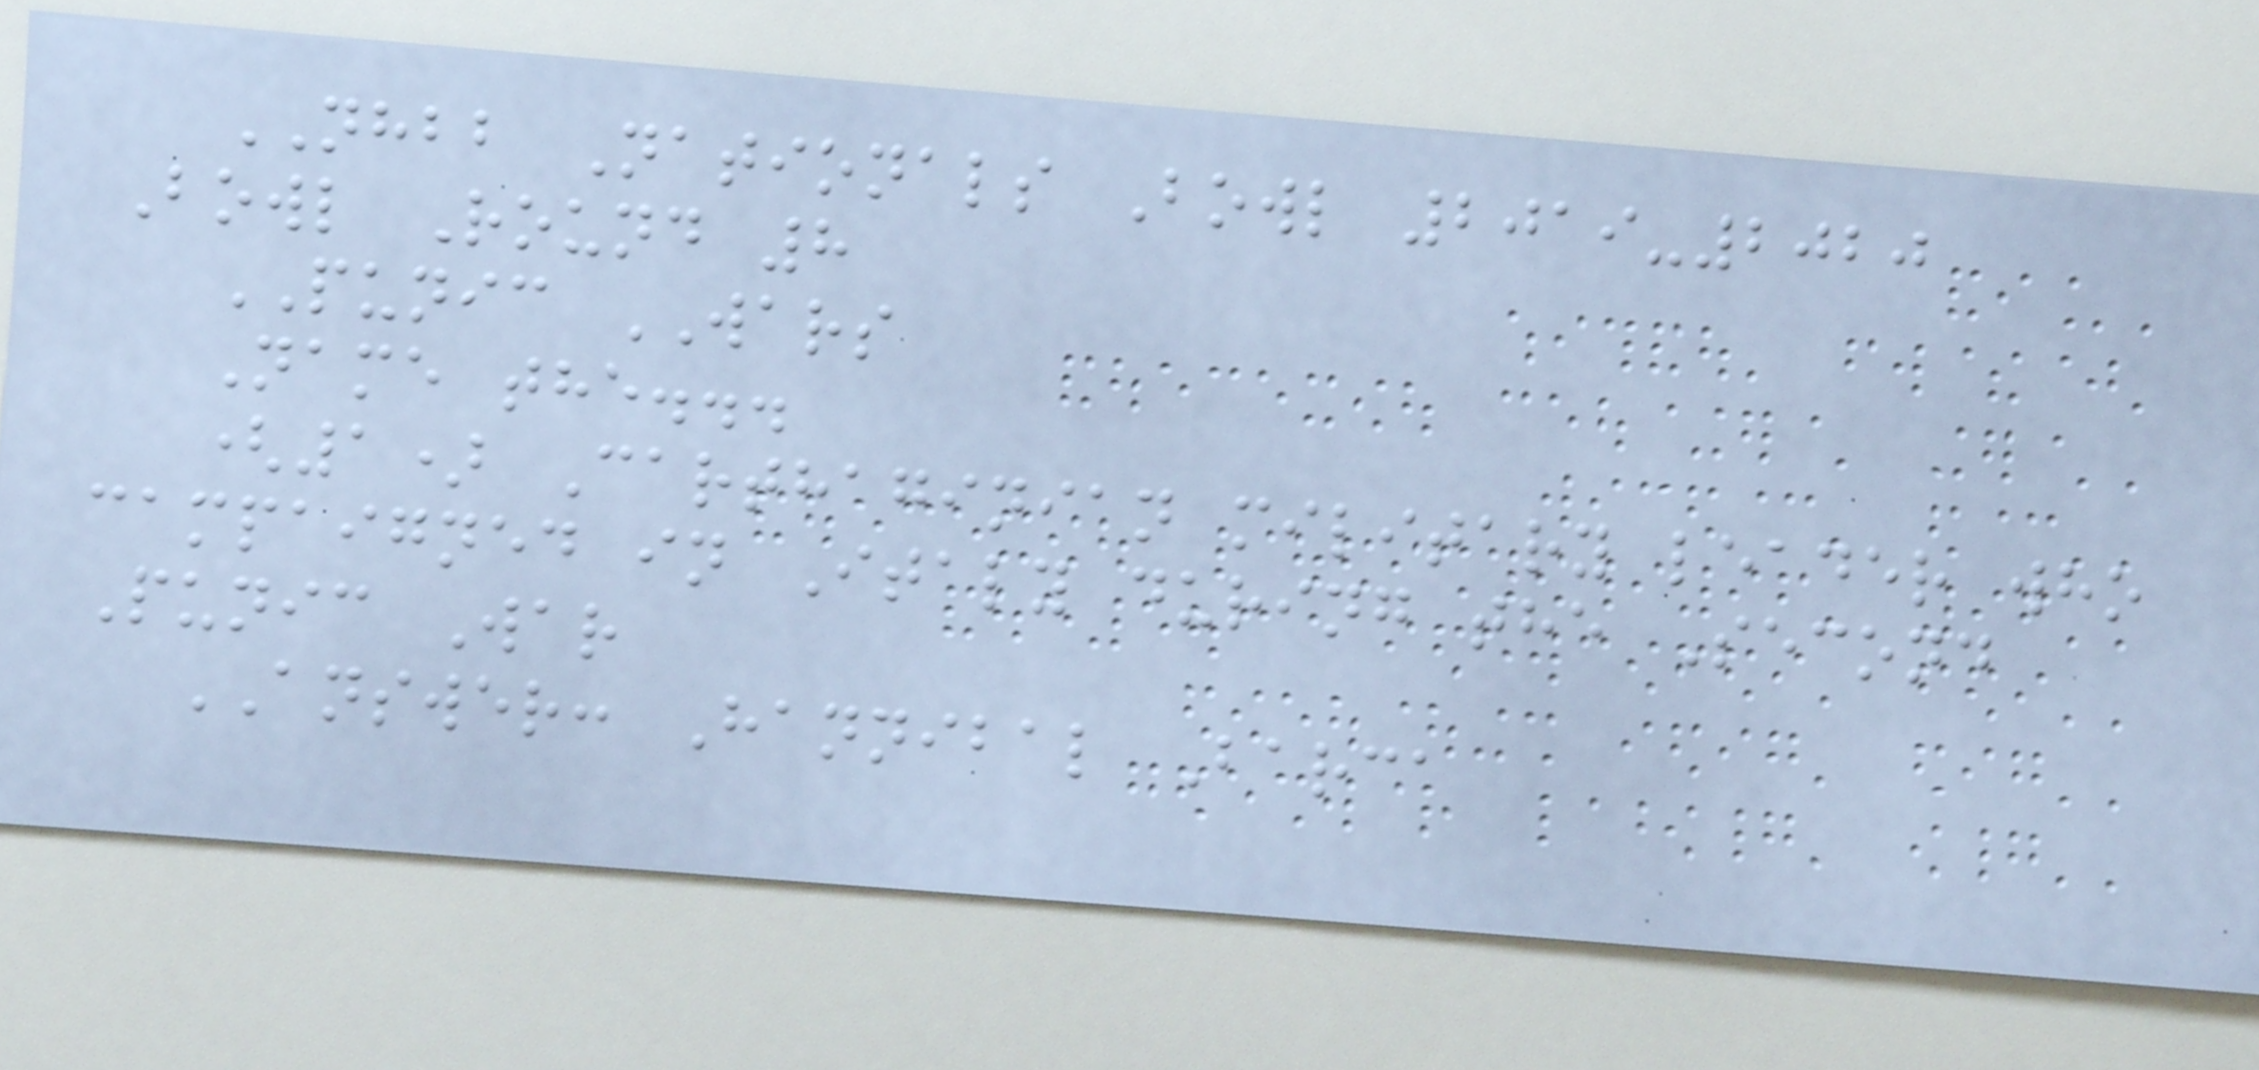NHBB Nationals Bowl 2019-2020
Bowl Round 8
PUNIC WARS
Name the...
(1) Carthaginian military leader who
campaigned in Italy during the Second
Punic War
ANSWER: Hannibal Barca
